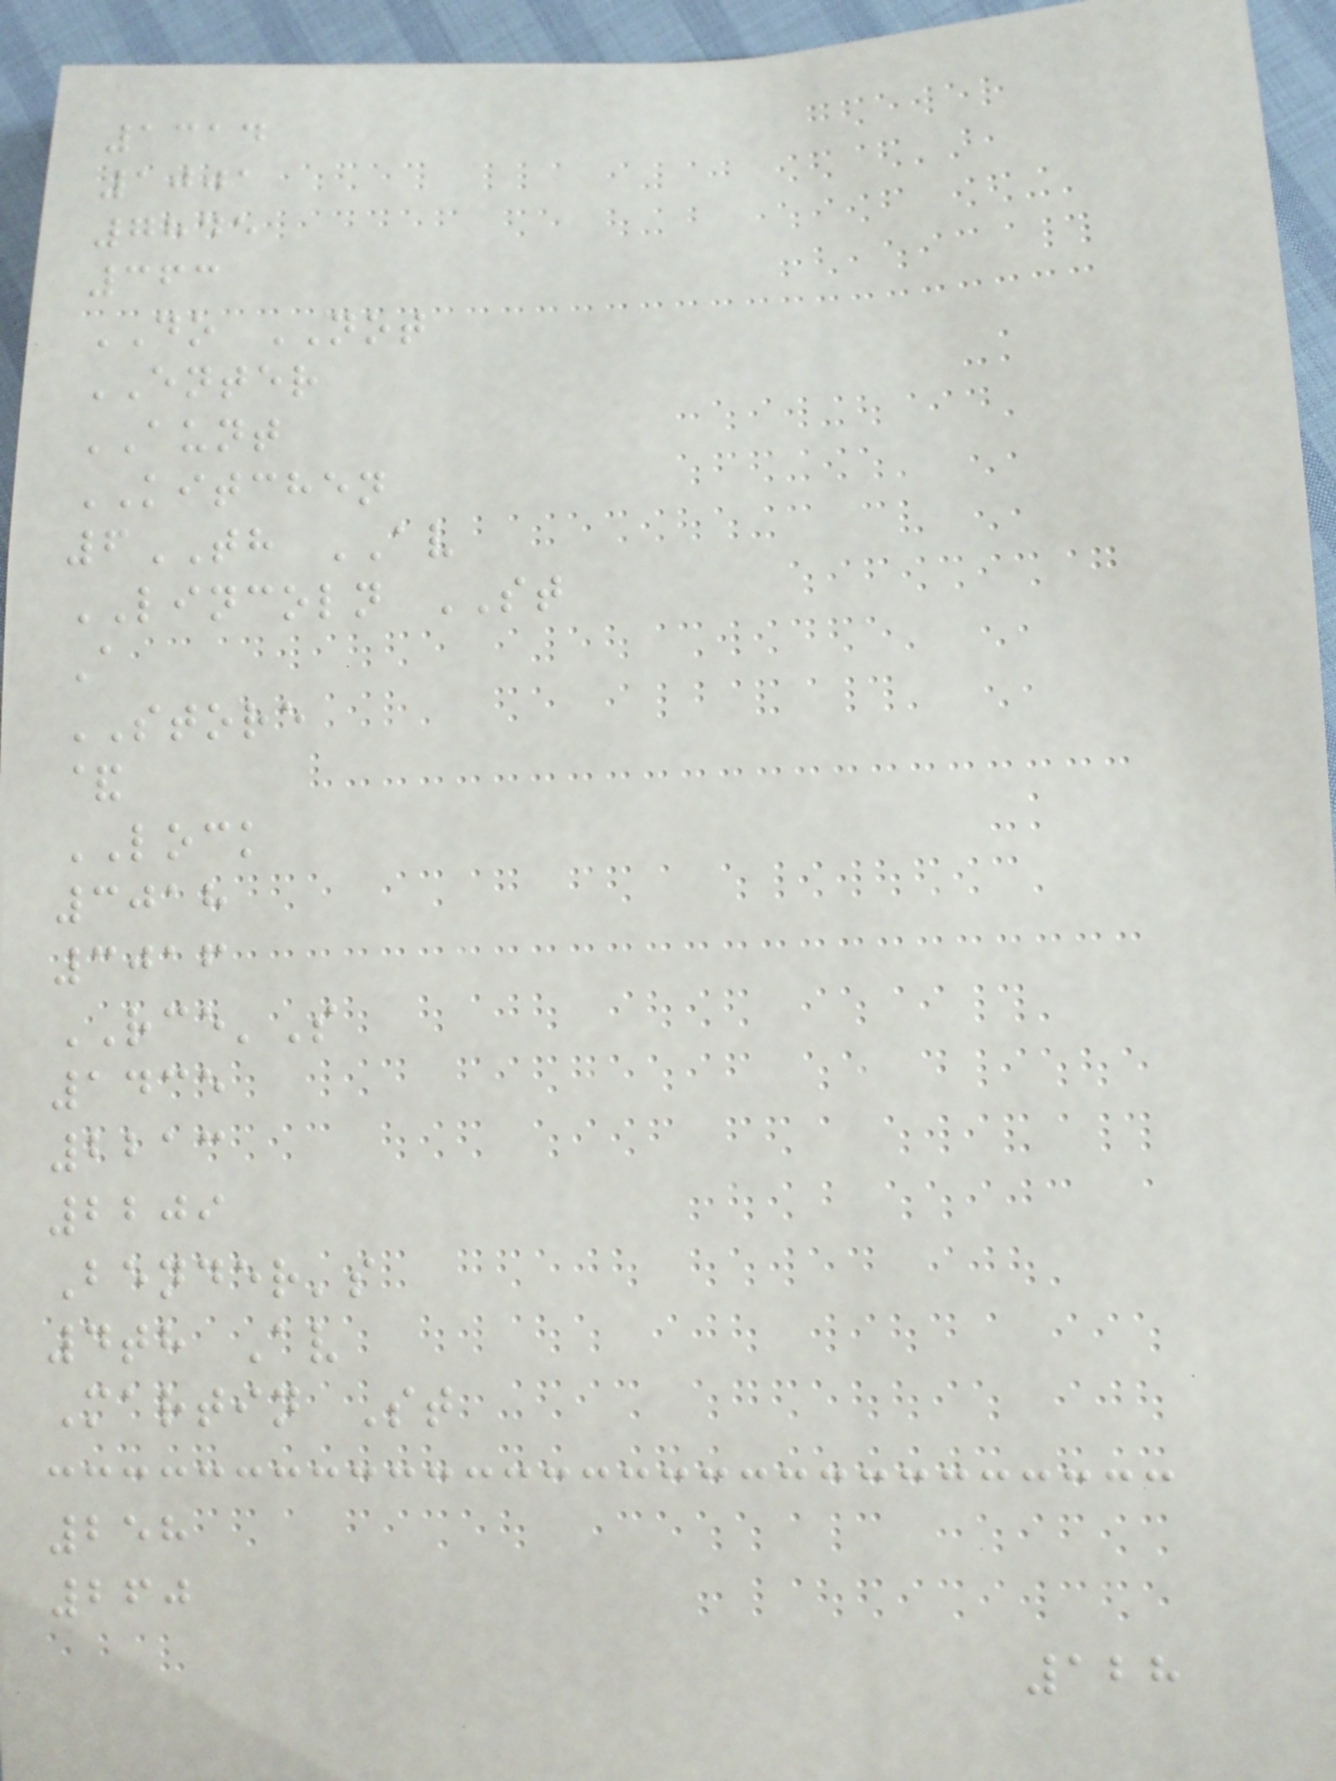1314
1001
7845
363
DO NOT
ENTER
AUNT
KITCHEN
6TH AV
LINCOLN ST
A
STORE
&
LOCK
3018
3016
RCE'S
1435
2213
2209
Bender's
4th Av
Martin St
258
260
128
